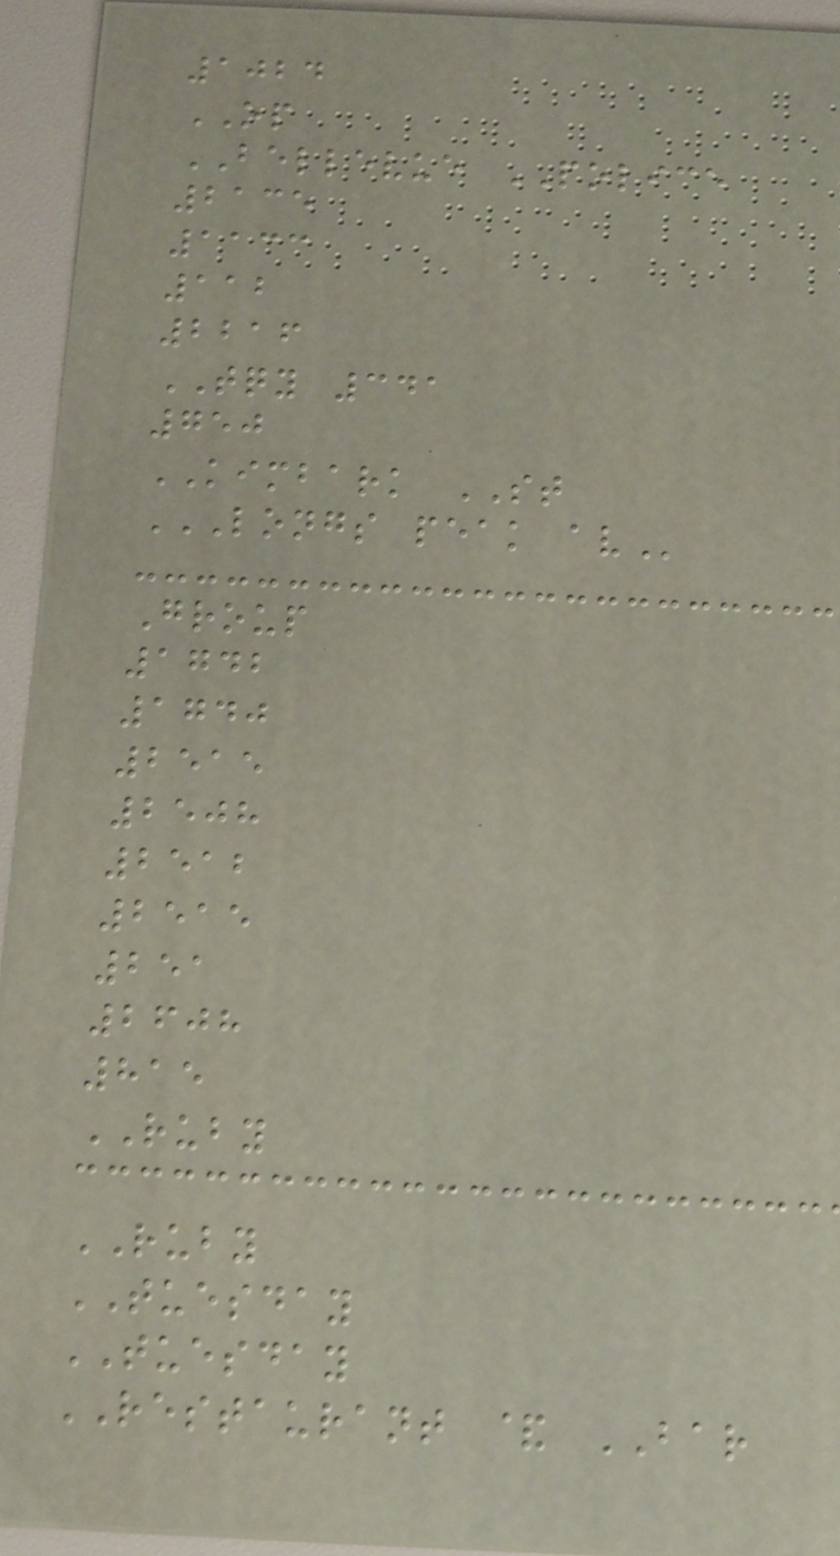1024
OP
BELLEVUE POLICE
2135
1133
112
2216
TQY 341
750
KIMBARK ST
LONGS PEAK AV
Group
1742
1740
2515
2508
2512
2515
251
2608
815
RUBY
RUBY
TUESDAY
TUESDAY
RESTAURANT & BAR
